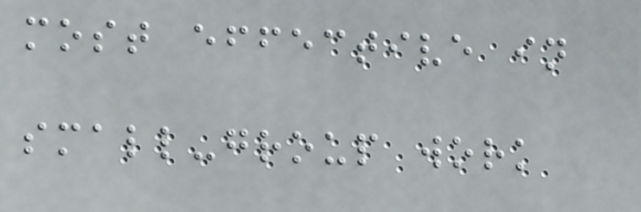most effective in
small-group work
